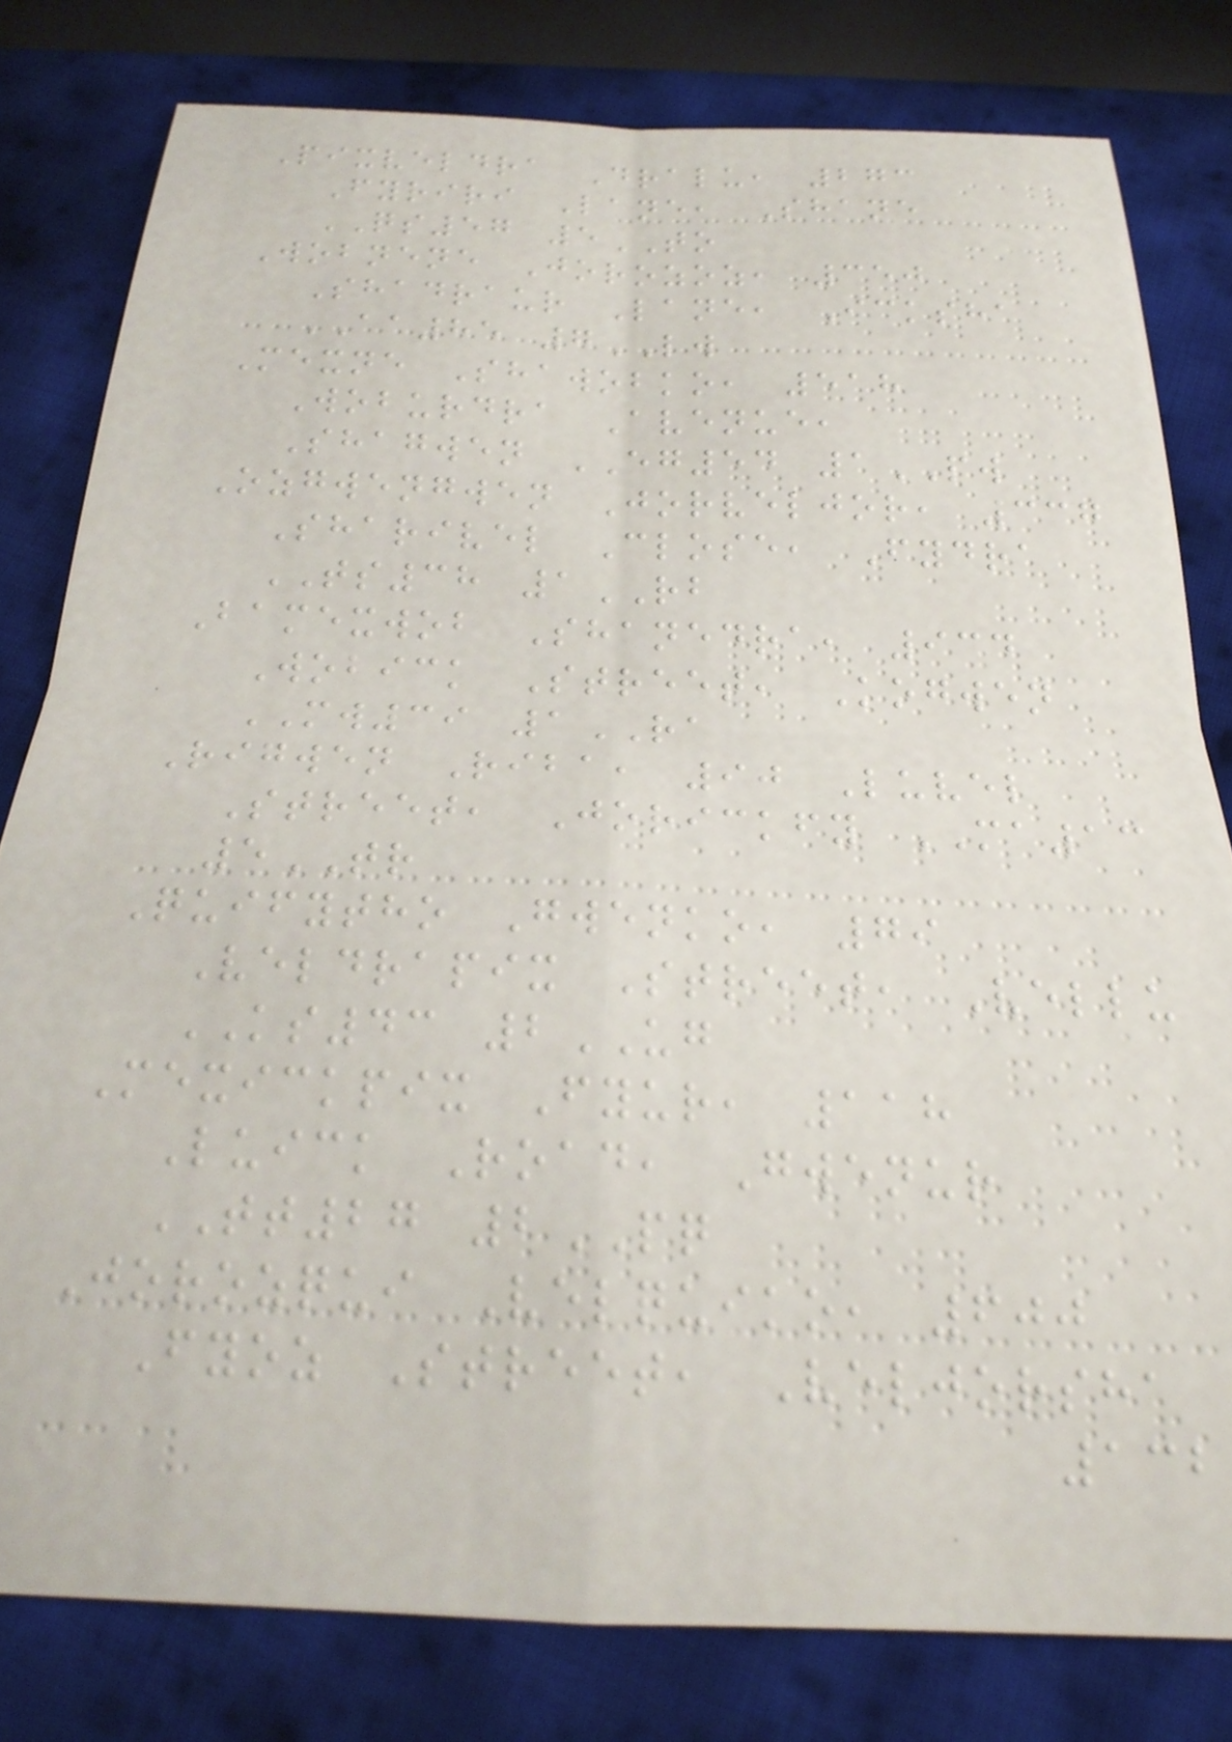Pixveldra Dralu, 273
Fyriri Lane, Shane
QS57 5TO
Wobnene Jorozoz, 350
Shadraur Lane, Icksha
AA85 7LW
Mexne Shawobko, 518
Woburdra Avenue,
Shagwen EG54 1PW
Ozgwengwen Jorveljor, 337
Sharivel Close, Fydra
TS38 1RB
Bamexwob Shanedra, 934
Wobick Street, Kogwen
MW39 1RA
Rigwen Riba, 90 Luvel
Street, Jorickfy MA13
5TR
Quifytho Gwenko, 79
Veldrapix Street, Vellu
KS43 2UG
Mexickpix Fyur, 118
Luick Road, Gwenur
TT27 2PQ
Jorozqui Velquiko, 600
Fyoz Street, Veljorsha
132
